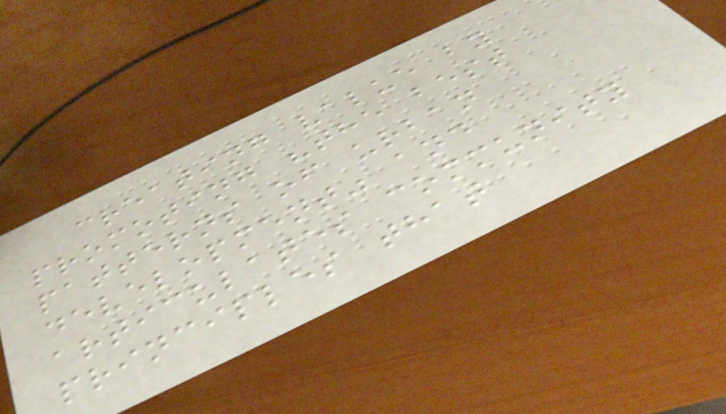creating value by
promoting "the best
patterns of urban
development" and
articulates community
principles that
